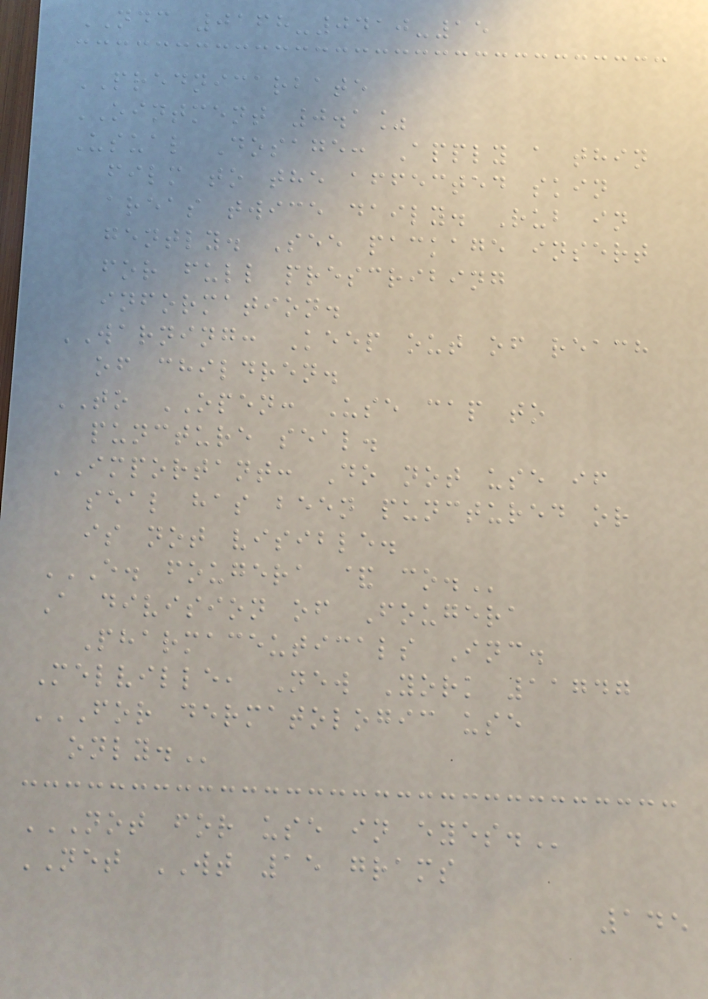NDC 0168-0410-15
PREDNICARBATE
OINTMENT 0.1%
Usual Dosage: Apply a thin
film to the affected skin
areas twice daily. Rub in
gently. See package insert
for full prescribing
information.
WARNING: Keep out of reach
of children.
TO OPEN: Use cap to
puncture seal.
IMPORTANT: Do not use if
seal has been punctured or
is not visible.
E. FOUGERA & CO.
A division of Fougera
Pharmaceuticals Inc.
Melville, New York 11747
FOR DERMATOLOGIC USE
ONLY.
NOT FOR USE IN EYES.
NET WT 15 grams
145
